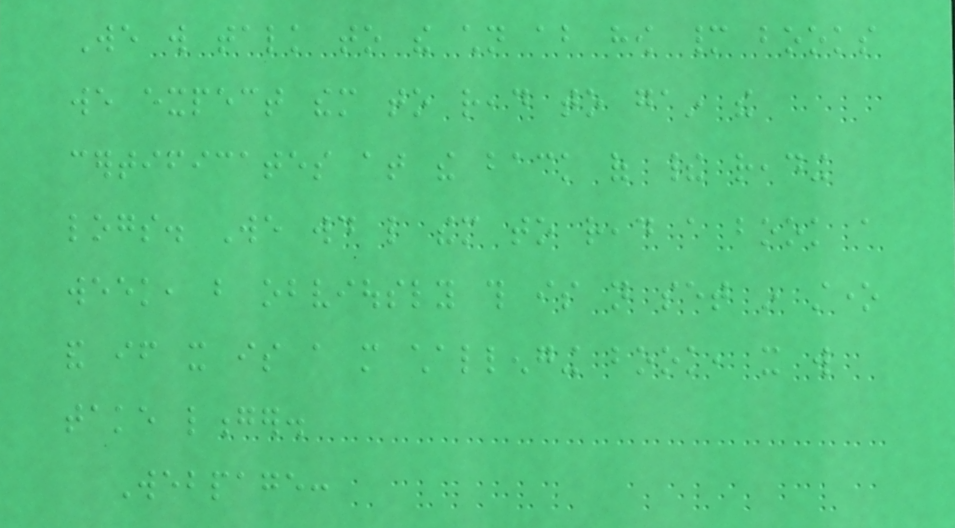We will talk to the children about how many books
we expect them to read to gain the
certificates at the back of their reading
logs. We would like them to read a book a
week, but obviously this is not set in stone
and if it is a more challenging book, it will
take longer.
Webpage:
